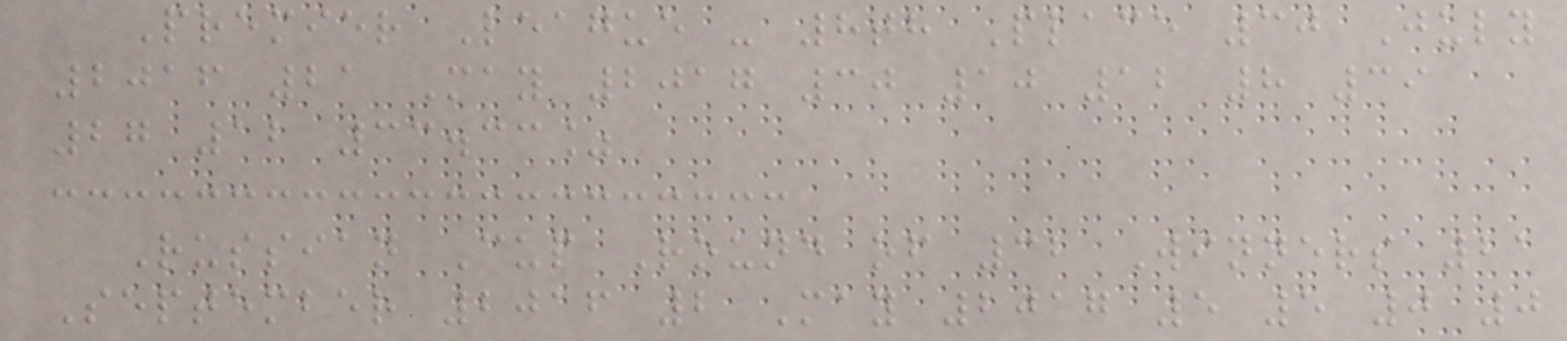Premier League - 8th Place 30 July
2016 21 May 2017 30 10 12 8 39
27 12 33.33%
Russian Cup Round of 32 Winners 21
September 2016 2 May 2017 5 5 0 0
